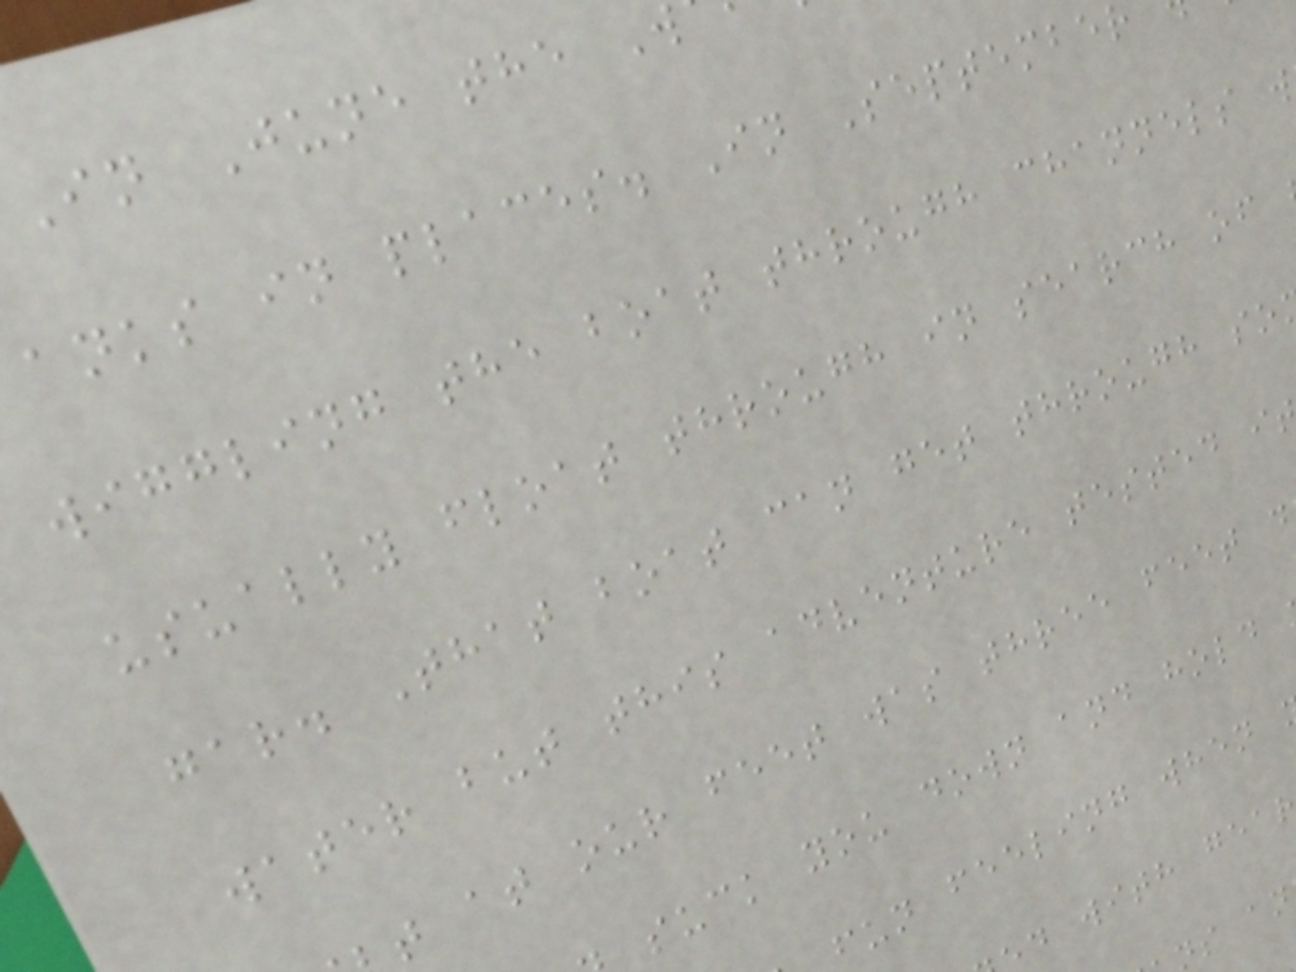In June the W
anks in places. In September
wiggling the boat through channels w
usually float through in search of
gar. That boat can get through so
water but this adventure tested i
t at our feet was three feet d
suck you down and hold
fun feeling when
d with gear
